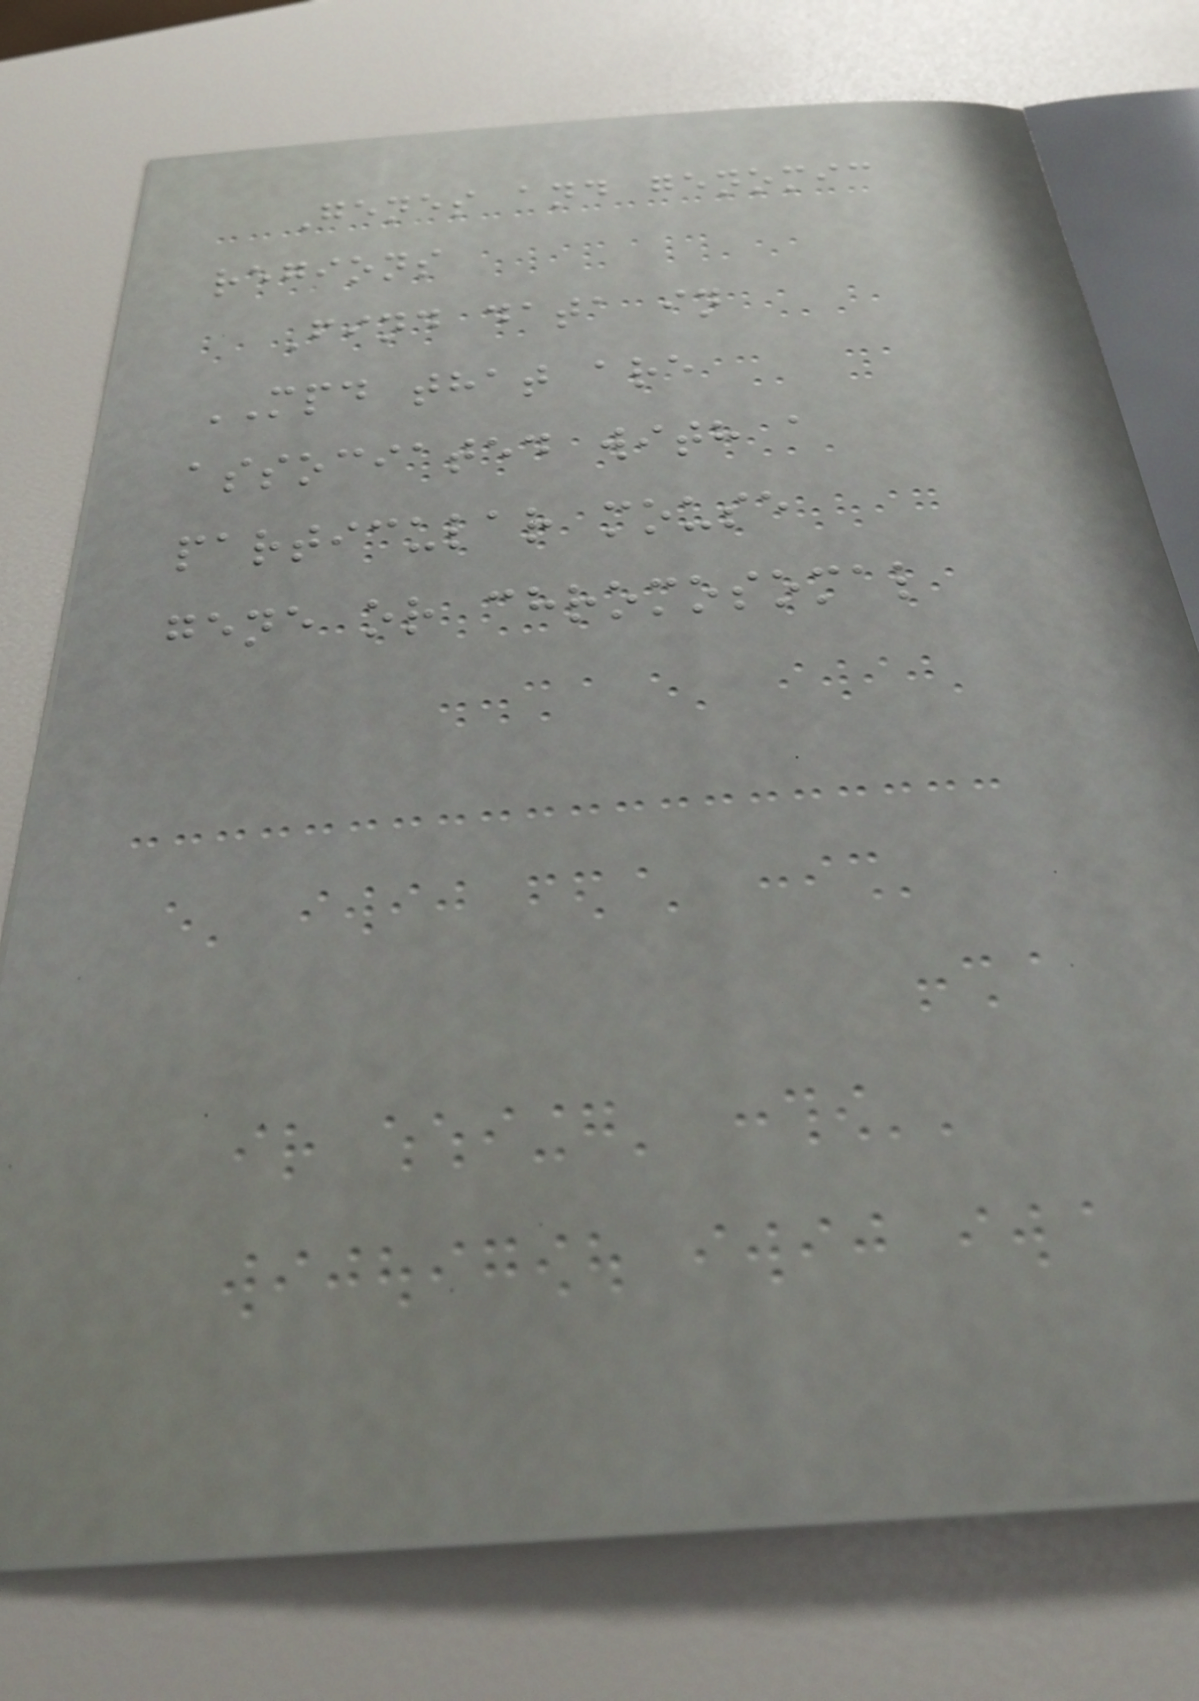Genes and genomic
regions
Find data in
MPD that are
associated with a
particular mouse
gene or chromosomal
